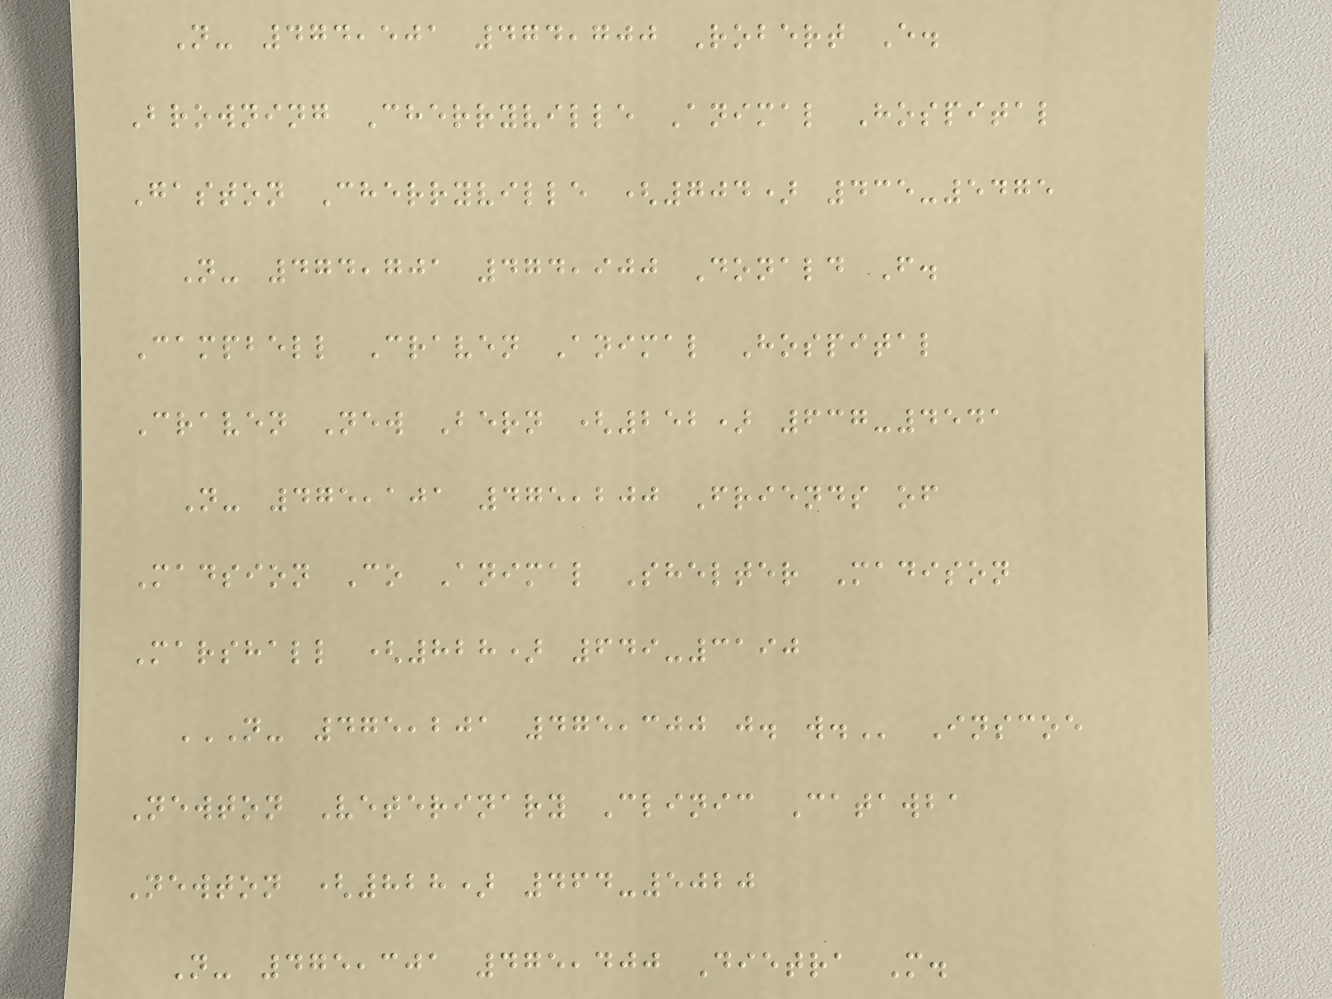N- 474,501 474,700 Robert E.
Browning Cherryville Animal Hospital
Gaston Cherryville (704) 435-5475
N- 474,701 474,900 Donald F.
Campbell Craven Animal Hospital
Craven New Bern (252) 637-4541
N- 475,101 475,200 Friends of
Madsion Co Animal Shelter Madison
Marshall (828) 649-3190
N- 475,201 475,300 J. W. Inscoe
Newton Veterinary Clinic Catawba
Newton (828) 464-5020
N- 475,301 475,400 Dietra M.
